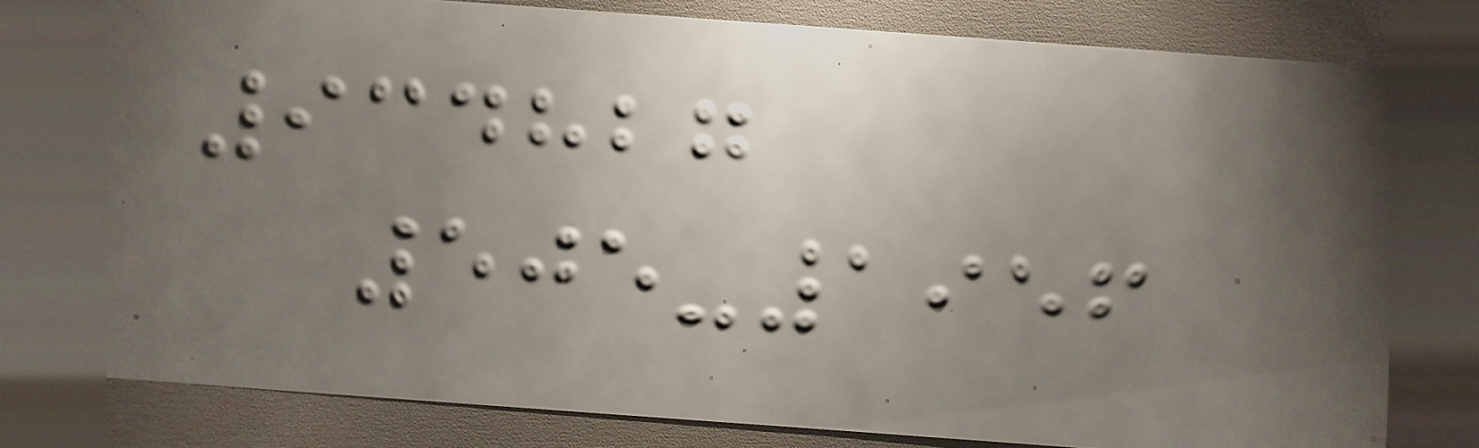934827
505-1956
